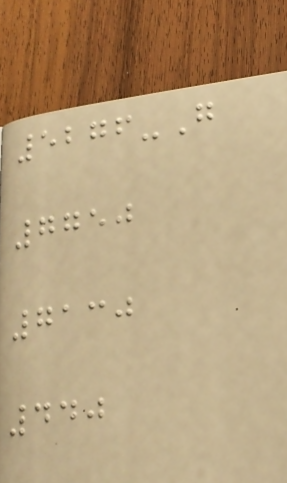5276-G
7750
7130
440
